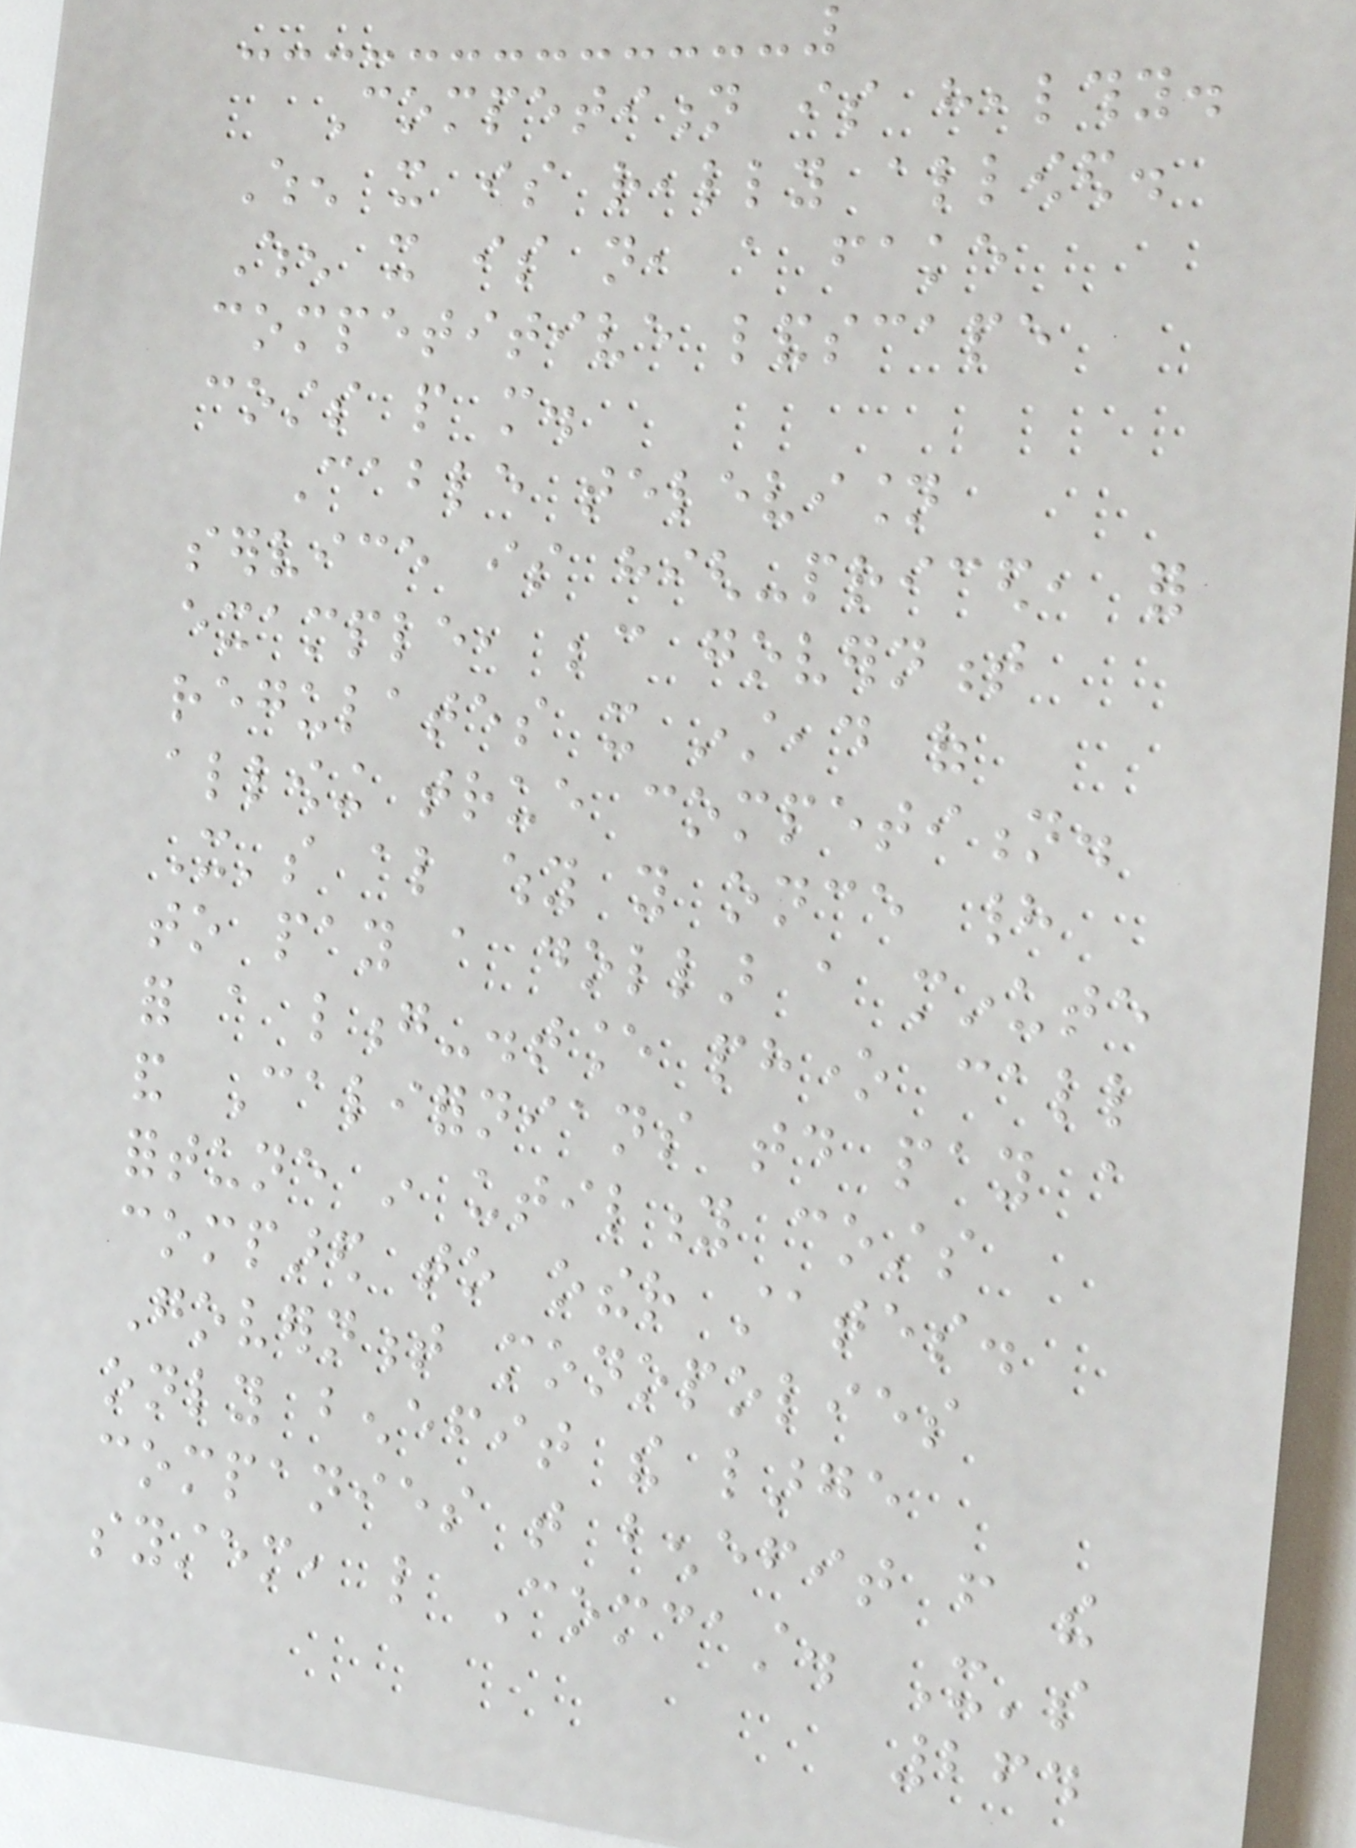Competition is healthy.
When it is really allowed.
When it is not, a fake
competitive landscape
costs people more.
Cable television
service is high-priced, for
example, because government
regulates it instead of
allowing true competition.
It's also why you once had
to pay a dollar a minute
for a long-distance phone call
and Californians today pay a
fortune in utility costs
compared to other states.
Government monopolies
only benefit the large
companies that benefit from the
system, like Comcast. It's
264
